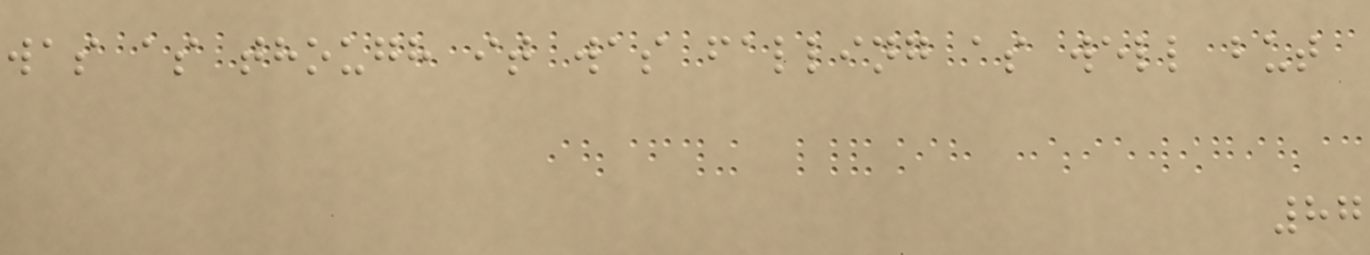was as though it was falling as well but
87
